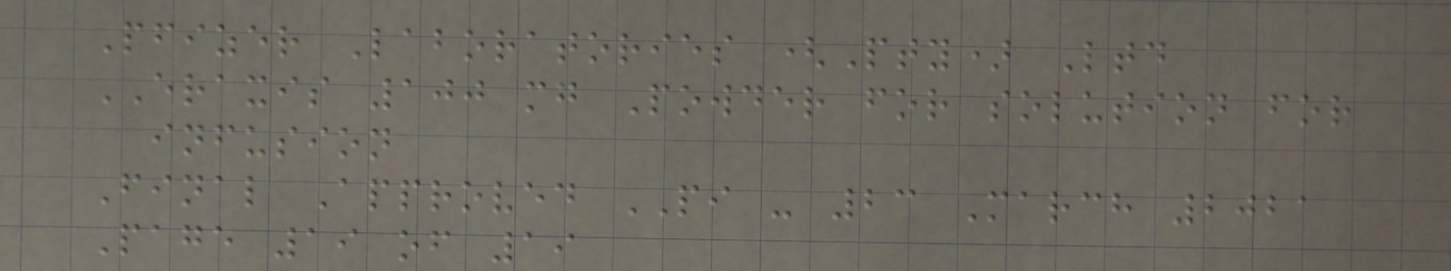Pfizer Laboratories (Pty) Ltd
ERAXIS 100 mg Powder for solution for
infusion
Final Approved PI - 23 March 2021
Page 19 of 19
